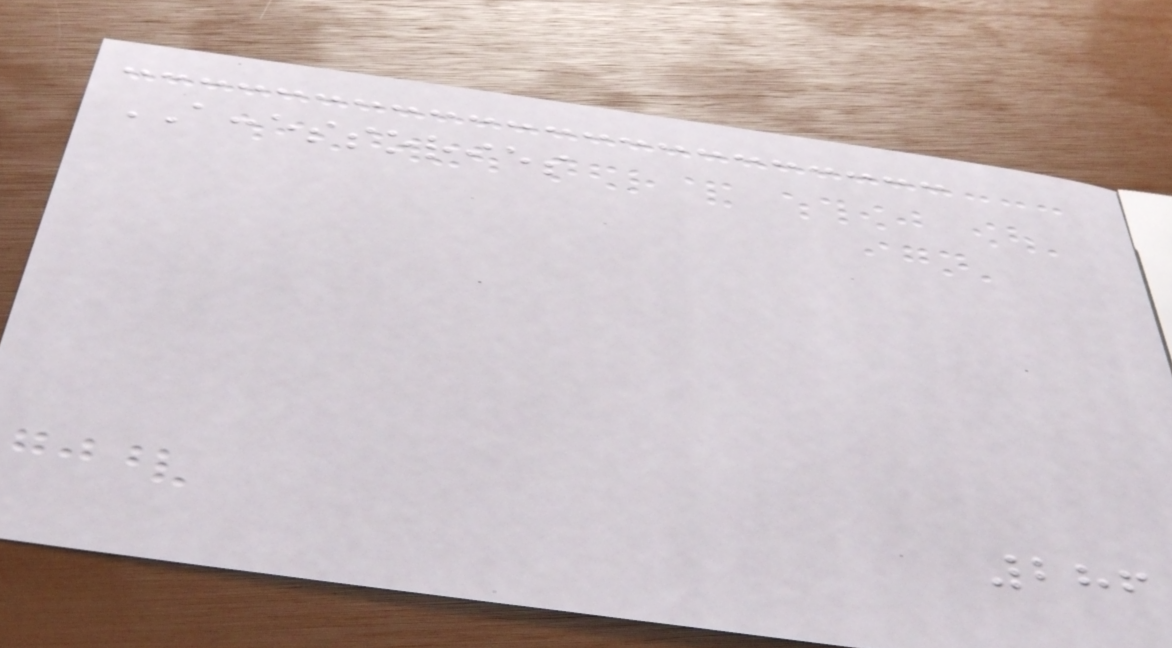ACCESSORIES
286
